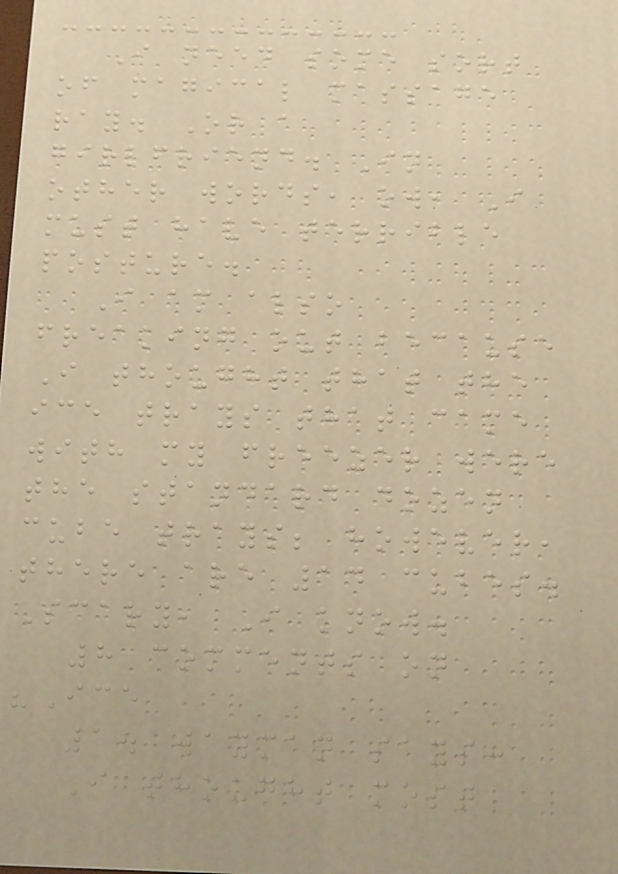I need some sort
of magical massage
ray. Or a
girlfriend. In
other words, ow, I
must have terrible
posture.
I am also
freaking out because
I thought that the
ice trays that came
with my freezer were
the standard dozen
cube trays; however,
there are 14 cubes.
Scary, I know.
8 comments on
"Ice
1. wayman says:
I thought most
